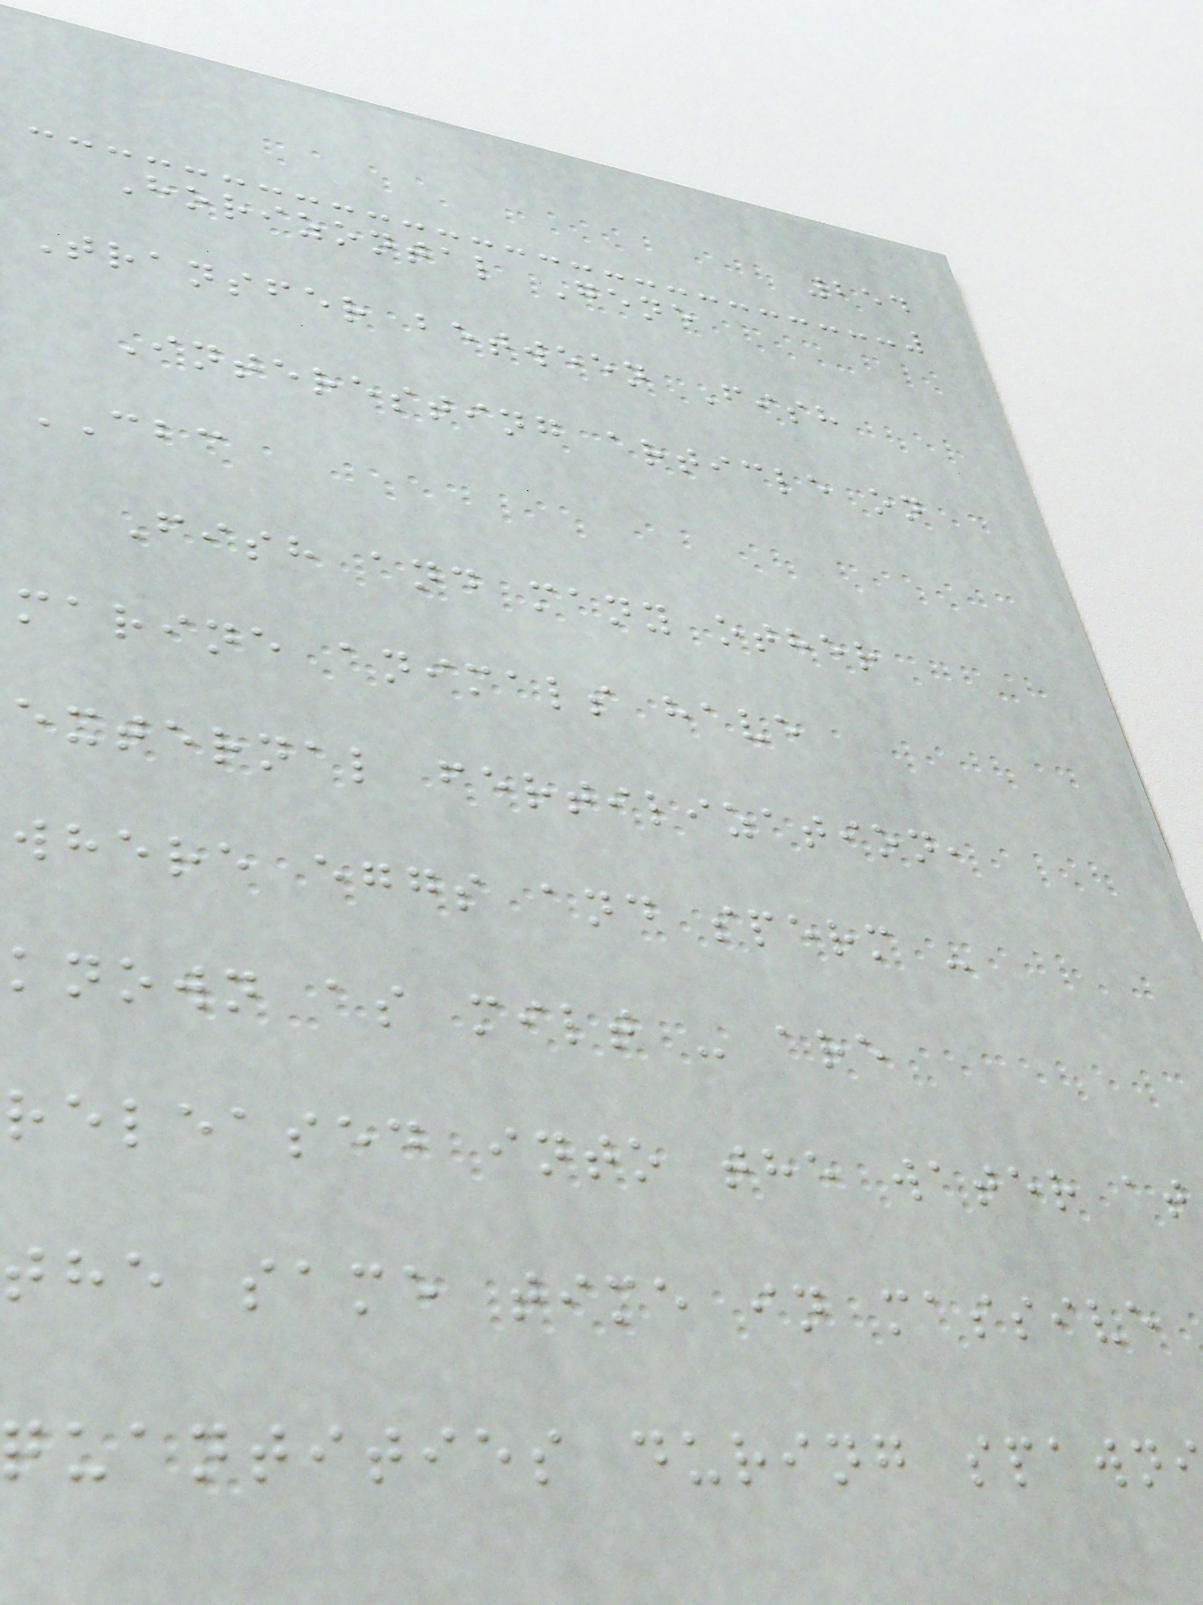254
Horizontal Gene
Transfer between Fish
Interesting article on
CBC
Fish and many other
marine animals have
external fertilization,
where eggs and sperm -
known as milt - are
released into the water at
the same time in massive
quantities during spawn
